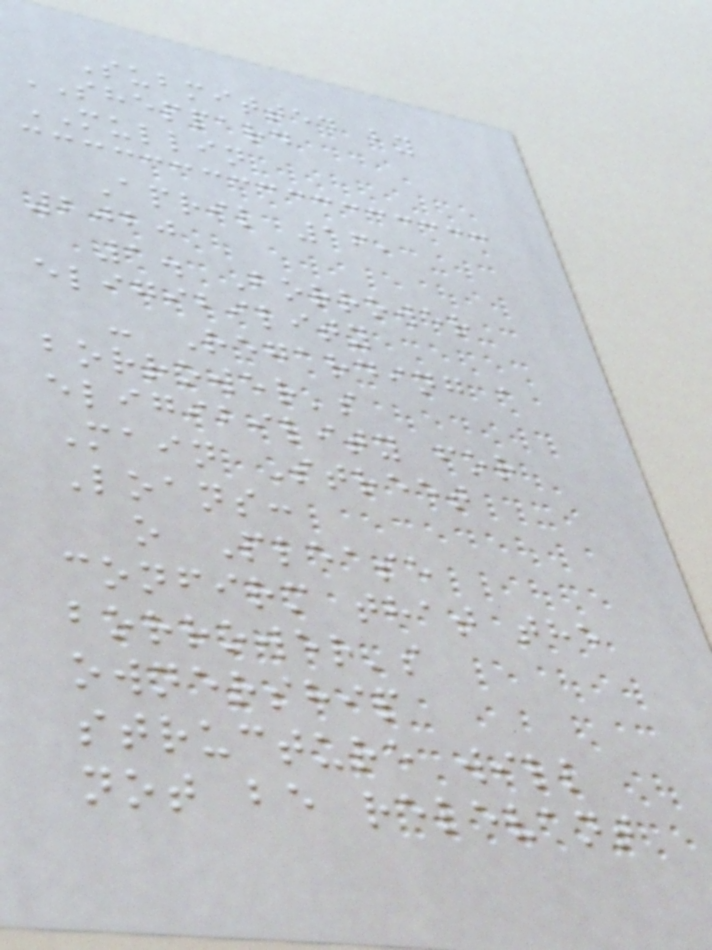Submitted by
SHEPPARD
MULLIN
April 16,
2020
1. Borrower
eligibility
- Regarding a
borrower's
eligibility for
Main Street
Loans:
o Please
confirm that the
borrower's
ownership
structure will
not be relevant
